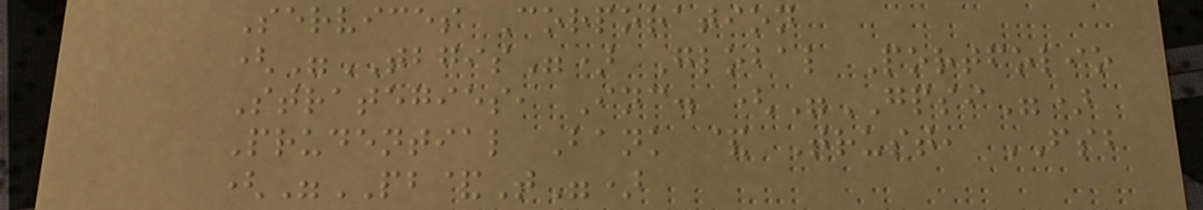Services Corporation
("TBGIS") Global Portfolio
Strategies, Inc. ("GPSI")
Prudential Bank & Trust, FSB
("PB&T")
